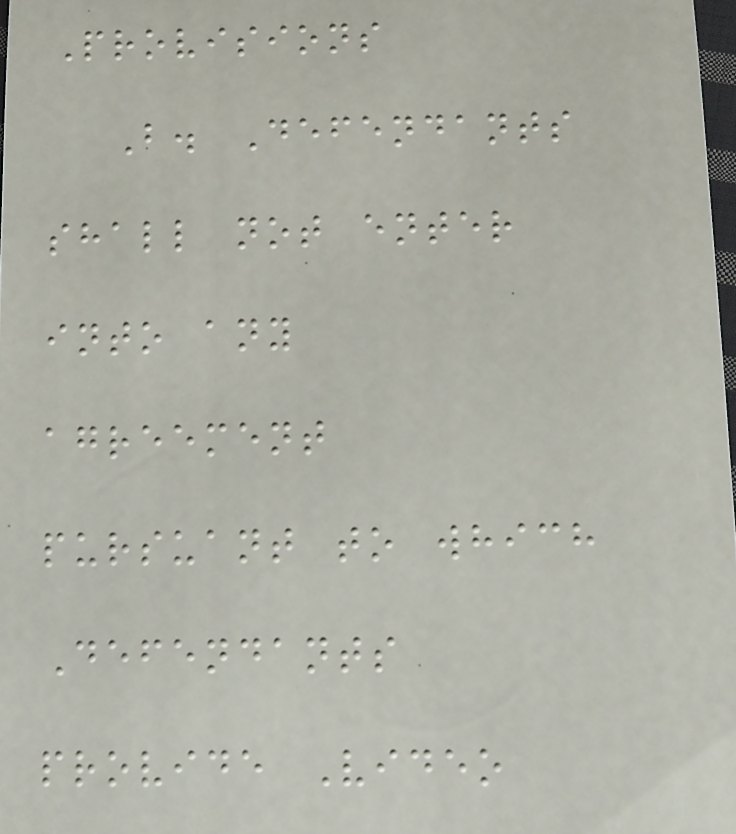Provisions
B. Defendants
shall not enter
into any
agreement
pursuant to which
Defendants
provide Video
